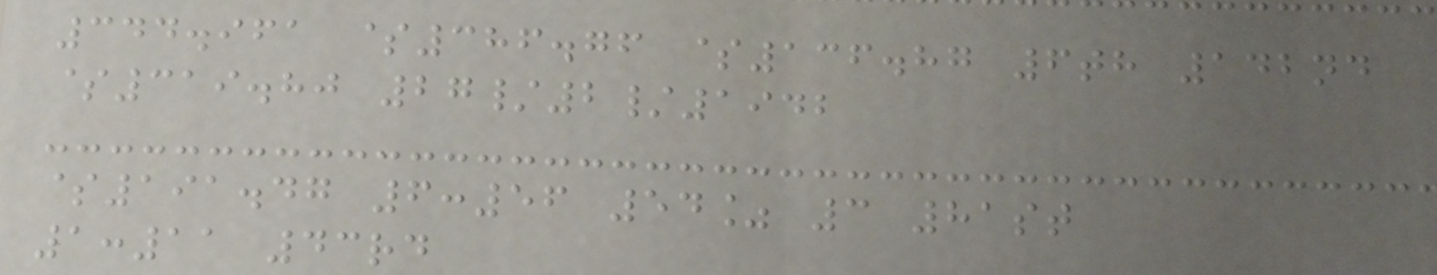344.961 $386.76 $136.87 6th 142nd
$319.80 27/2/1942
$191.47 6:56 54% 3 81st
1:11 43rd
